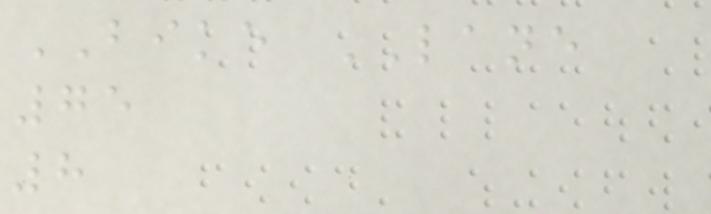BIKE LANE
75
8
